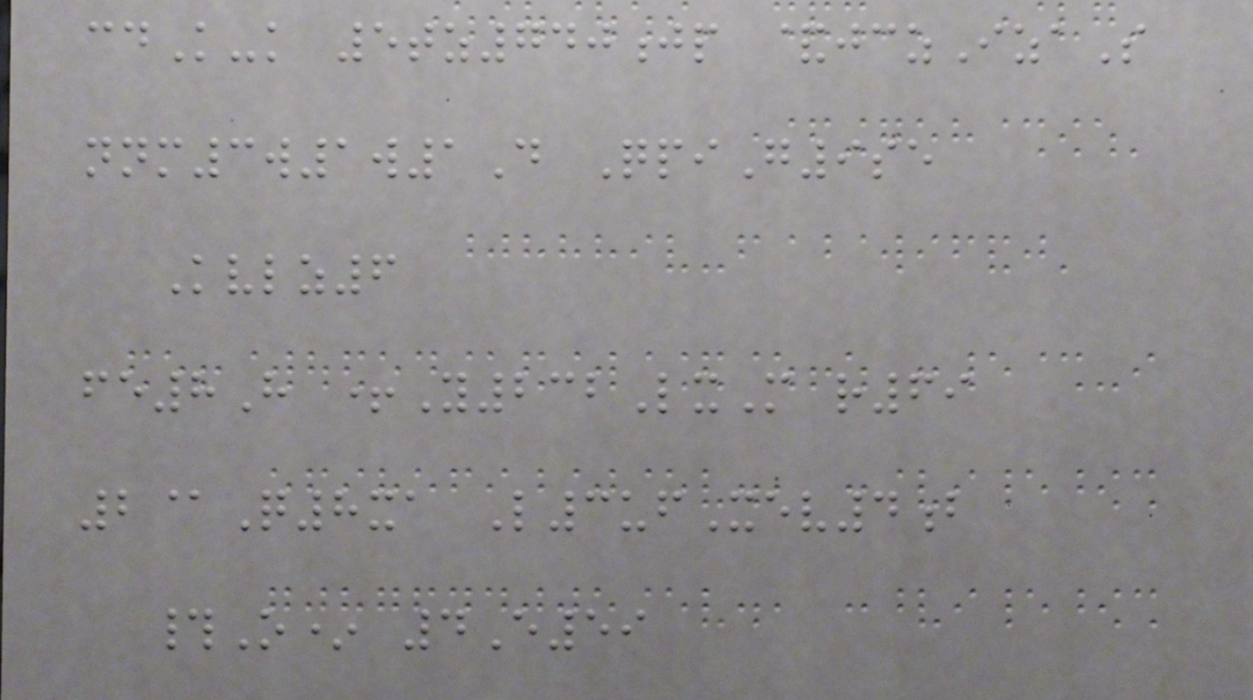cdK-k 5tz740jp &jczIzaS
nnm3w1w1D QpiG9se
Kvlz6
fe8H +Y232LxM r69
2@Q8xa L3ufXev4b
#O* 4E59
